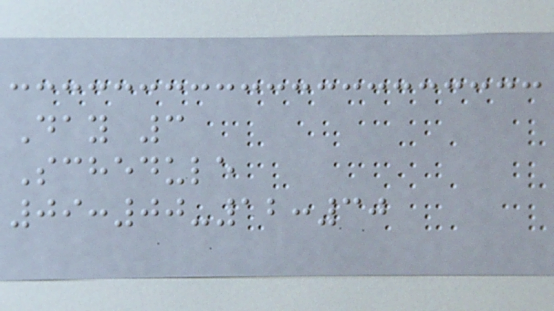Day 3
Schedule
09:00-12:30
